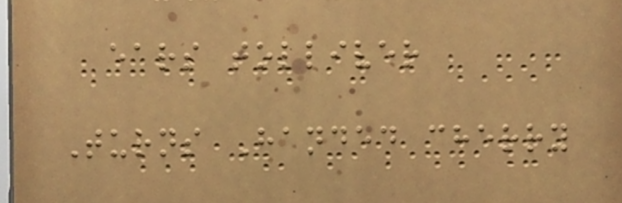ears tolliver
Turns Handed cherry
